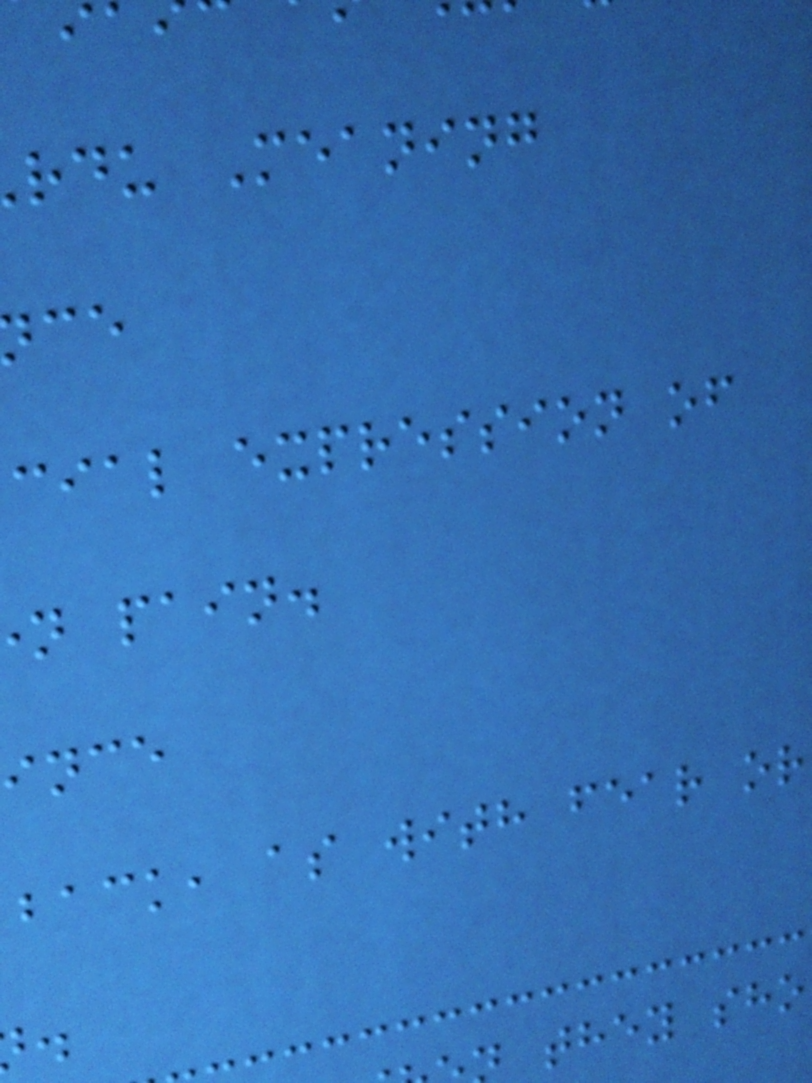rdu Meaning
cial expression of
n pain.
ince
back, as with fear or
they sho
